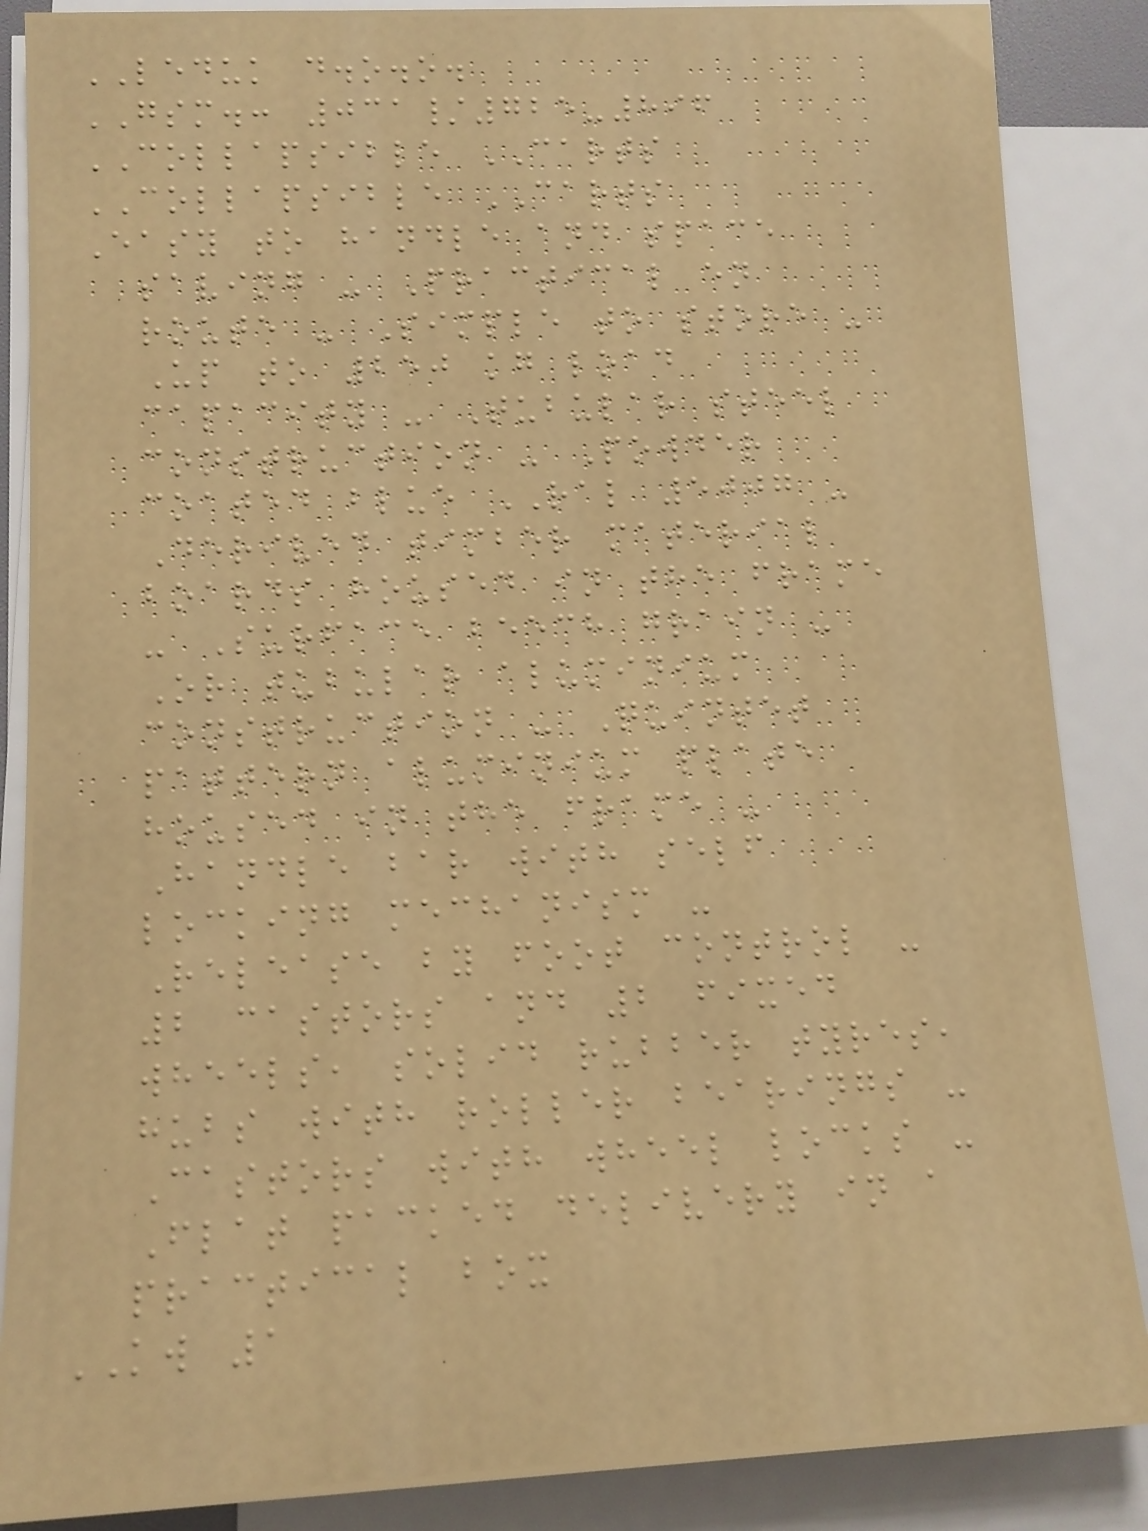LEDUK d.o.o.
GSM.: 031/725-896
COLLAPSIBLE CARTS
COLLAPSIBLE CARTS
Easy to handle and space
saving - Practical en
route - Simple to store -
Up to 250 kg load
capacity - Tubular steel
construction - Powder
coated blue RAL 5007 -
Derived timber material
boards housed in the frame
- Surface beech grain -
Or tubular aluminium
construction - Quintet
pattern aluminium plate
housed in the frame -
Handle bar with self
locking mechanism -
Release by foot control -
2 castors and 2 fixed
wheels, solid rubber tyres,
hubs with roller bearings -
Castors with wheel locks -
Flat packed delivery in a
practical box
KW 1
